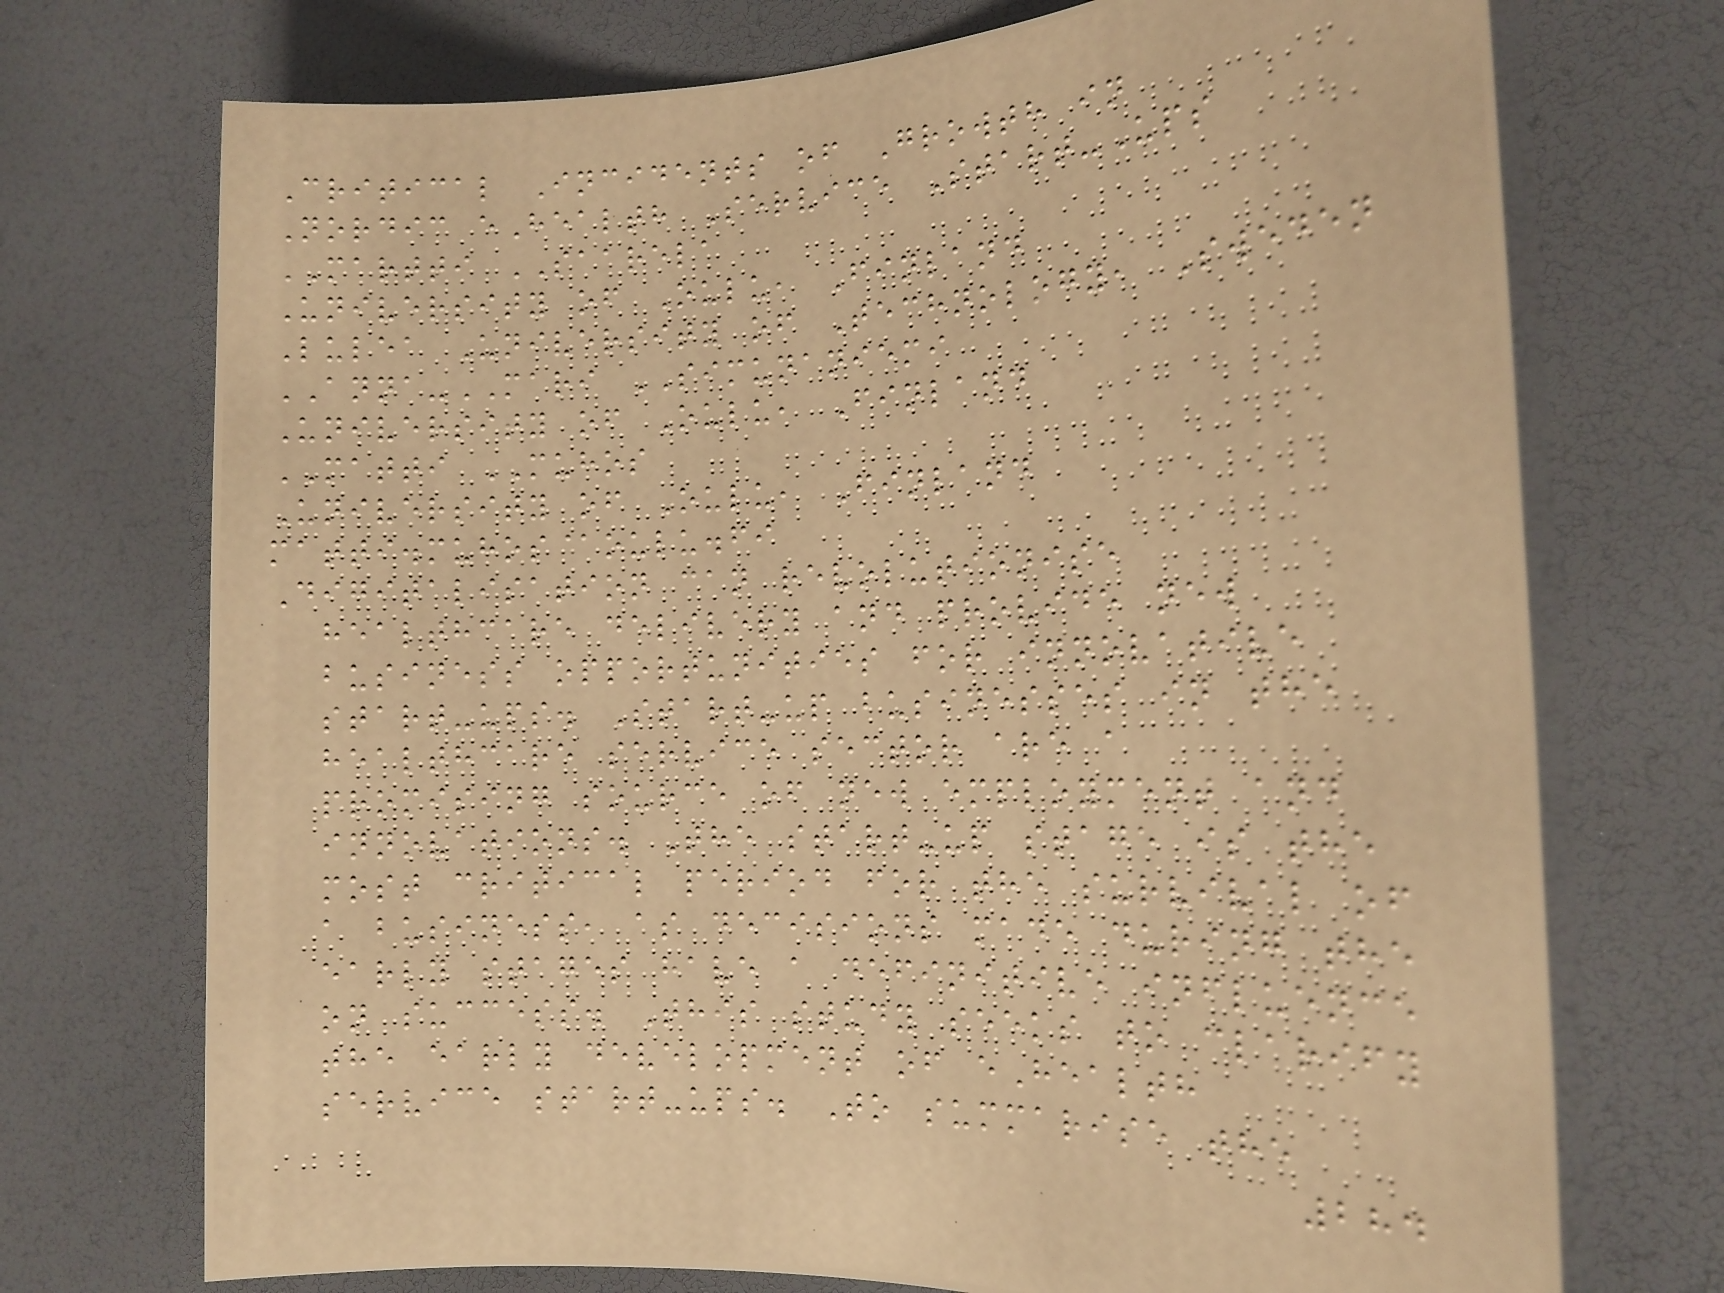Critical Incidents of Growth in
Nordic eHealth Service Start-Ups
MARTTI SAARELA
University of Oulu, Finland
Lulea University of Technology, Sweden
ANNA-MARI SIMUNANIEMI
University of Oulu, Finland
MATTI MUHOS
University of Oulu, Finland
matti.muhos@oulu.fi
Digitalisation can revolutionise
healthcare delivery and provide new
business opportunities for innovative
start-ups. Start-up businesses in the
healthcare service sector are a
promising source of new employment and
innovations. The start-up stage is the
most critical period for the survival of
a business, as decisions made during the
early stages have a definitive influence
on success. This study seeks to clarify
the early development of eHealth
service start-ups. To summarise the
284
